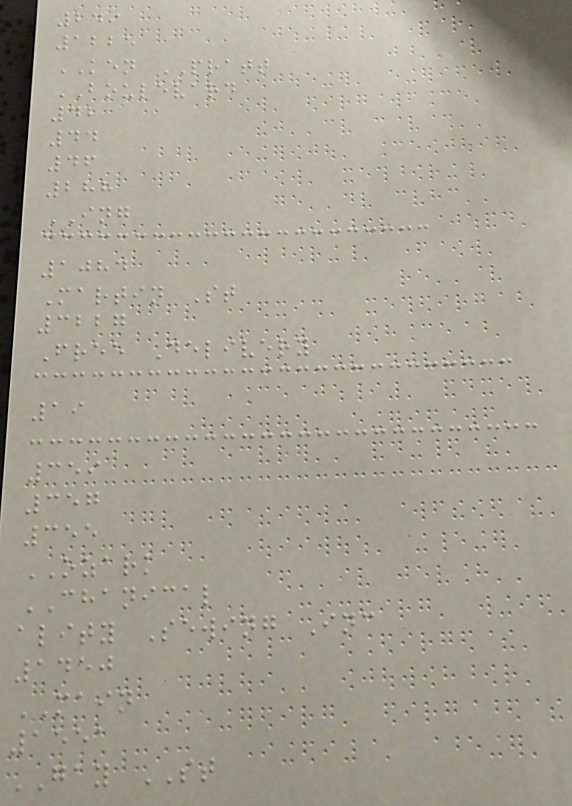249
1225
KEN PRATT
BOULEVARD
42
44
46
288
ING
1084
Martin St
3227
Free Delivery
19
359
357
355
OZARK
CHANICAL
ality Sewing Inc
1450
MAIN
1551
GAY ST
